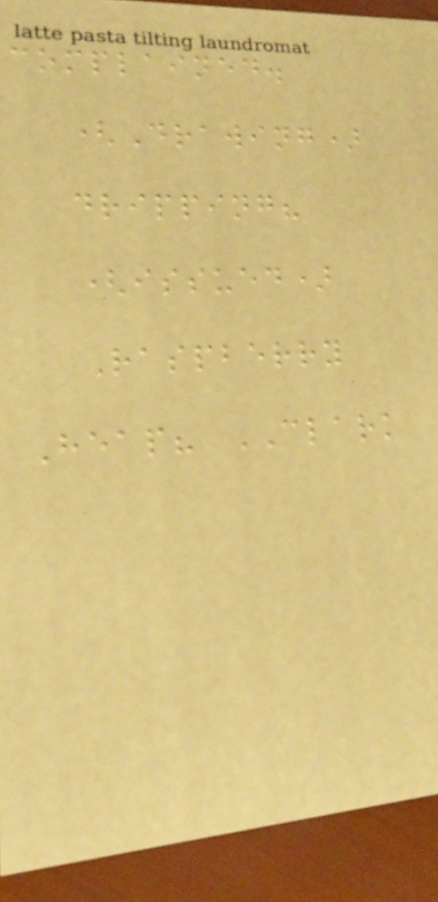complained.
(Drawing)
dripping?
(issued)
Raspberry
Heap? CLARK
